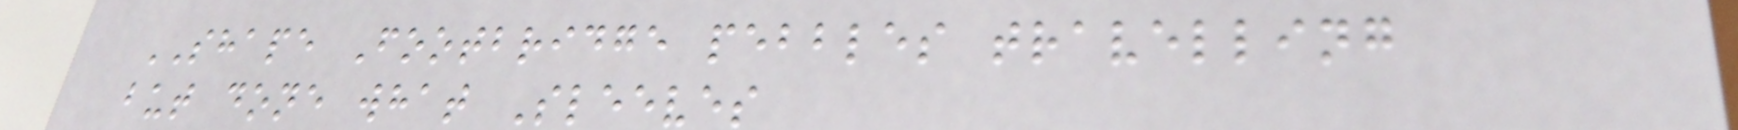SHAPE Footbridge pebbles travelling
but done what Sleeves
